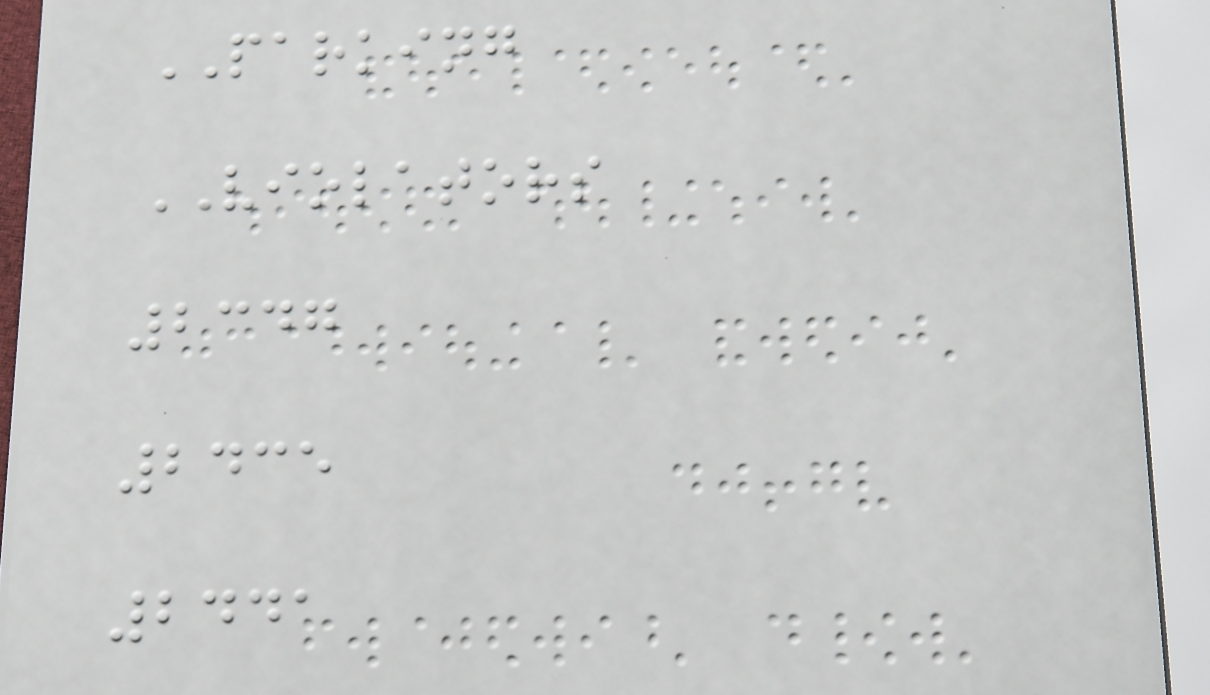PARKING
VIOLATORS
2347
2435
2441
